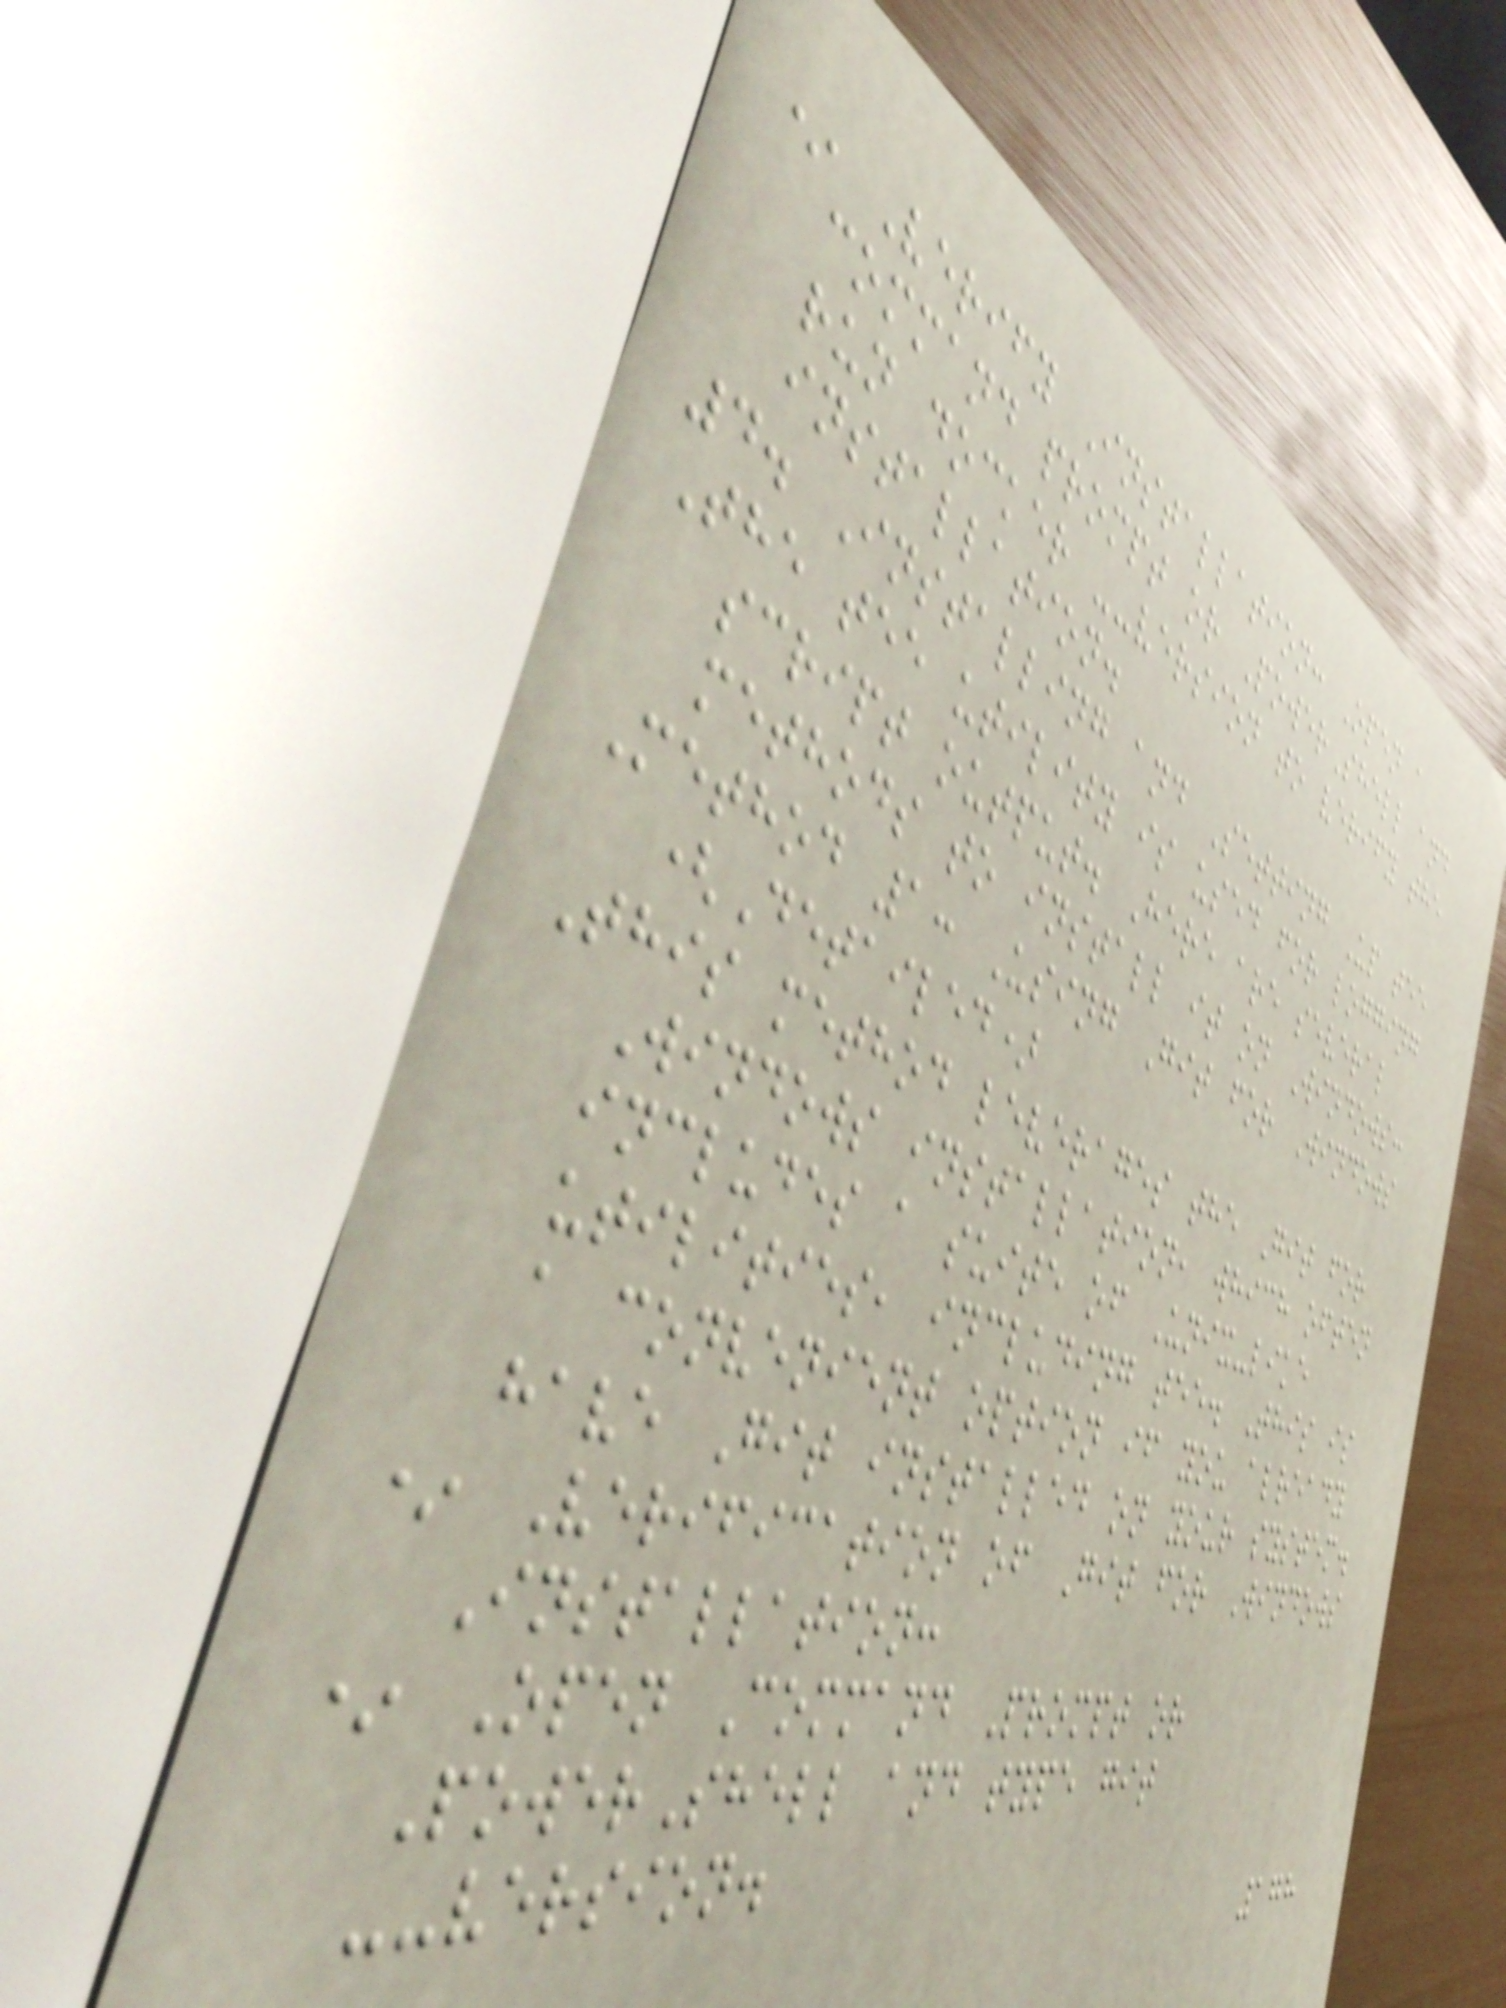* Verify Installation: Open a
command prompt or PowerShell and
run docker --version to verify the
installation.
4. Installing and Setting Up tee
The tee utility is used for logging
script output. Here are several
methods to install it on Windows:
Method 1: Using Git for Windows
(Detailed)
This method leverages the Git for
Windows installation, which often
includes a suite of Unix-like
utilities, including tee. This is
a convenient option if you already
have Git installed on your system.
* Verification of Git for Windows
Installation:
* Open Command Prompt or
PowerShell and type git
--version.
178
